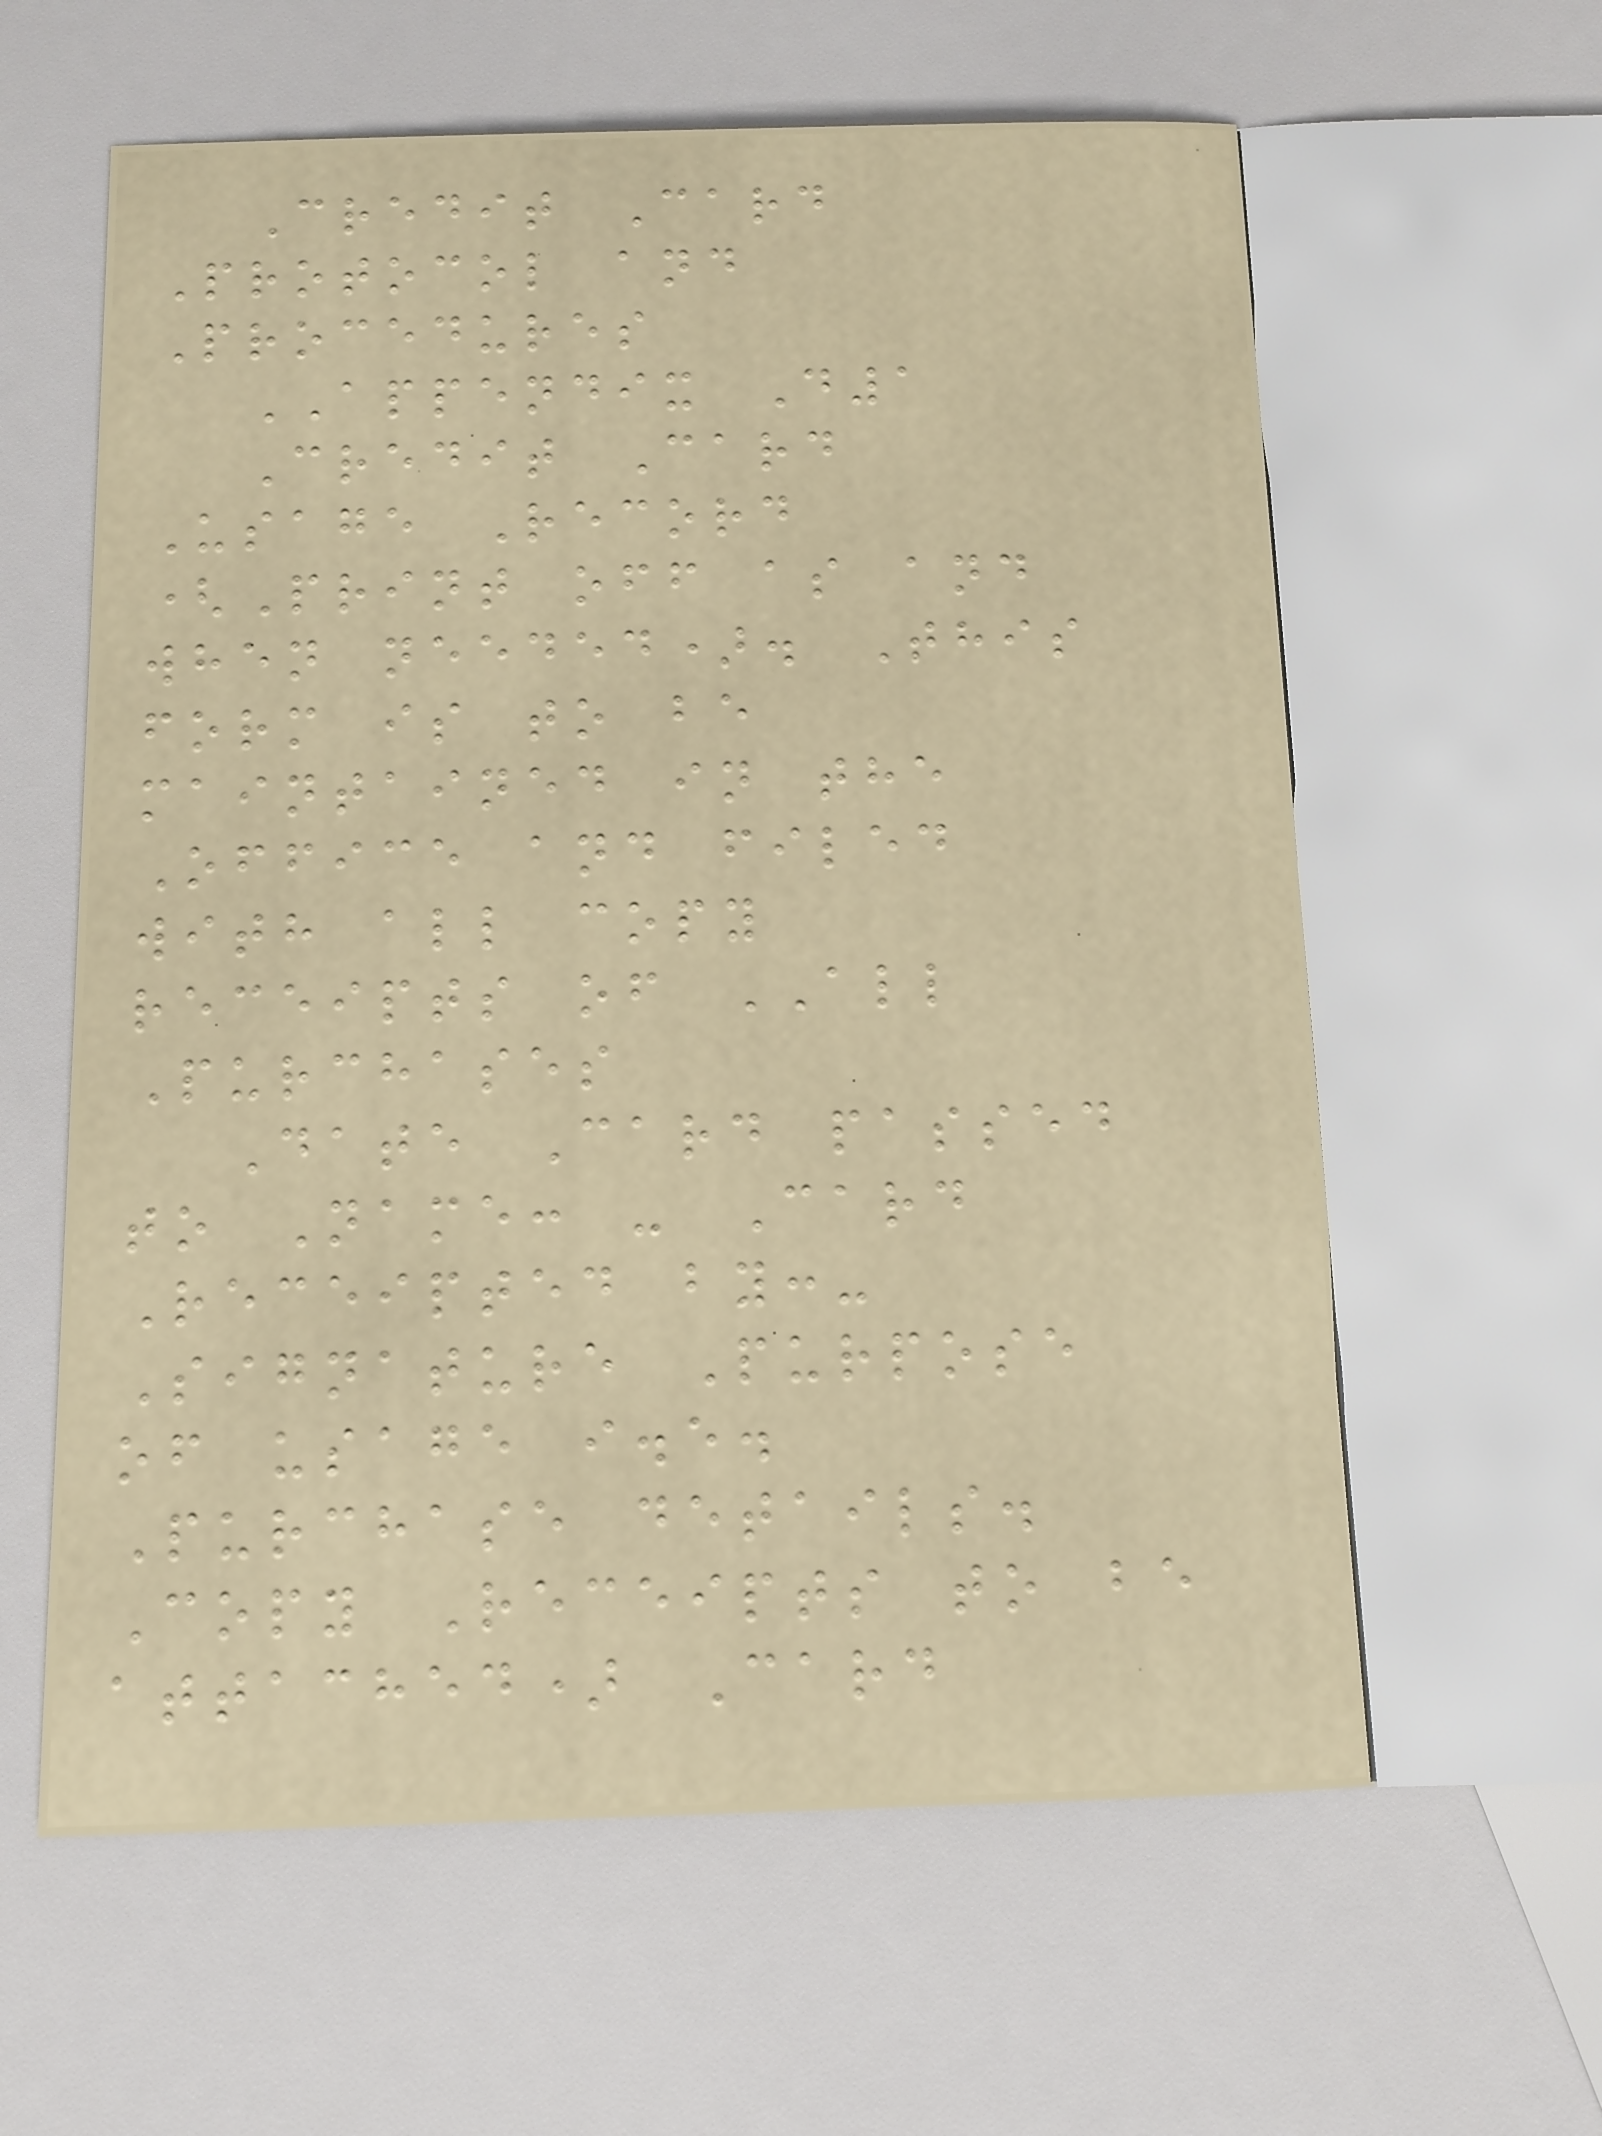Credit Card
Protocol and
Procedures
APPENDIX D1
Credit Card
Usage Record
(Print off as and
when needed). This
form is to be
maintained in the
Office and filed
with all copy
receipts of ALL
Purchases
Date Card passed
to Name: - Card
Receipted by:-
Signature Purpose
of usage i.e.
Purchase details.
Copy Receipts to be
attached) Card
